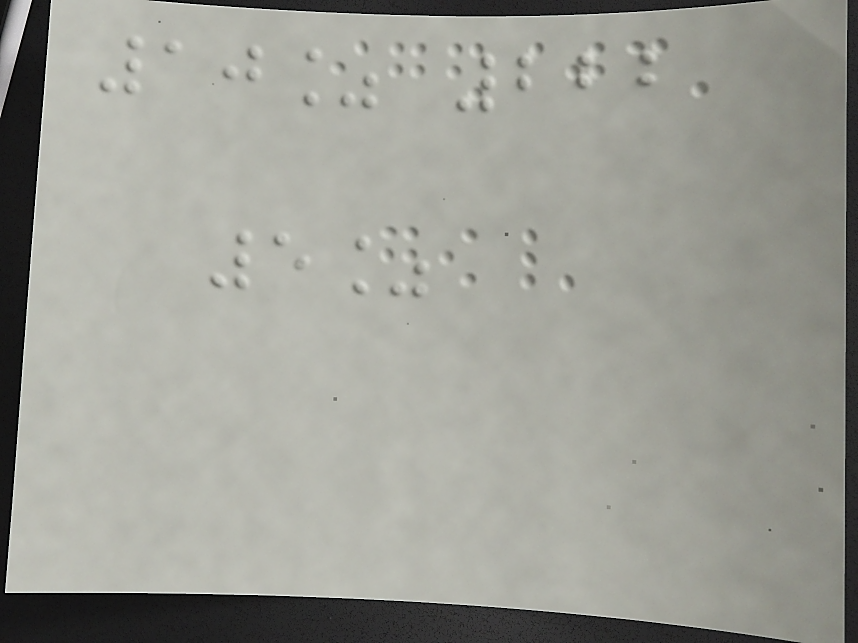10% 222
5%
